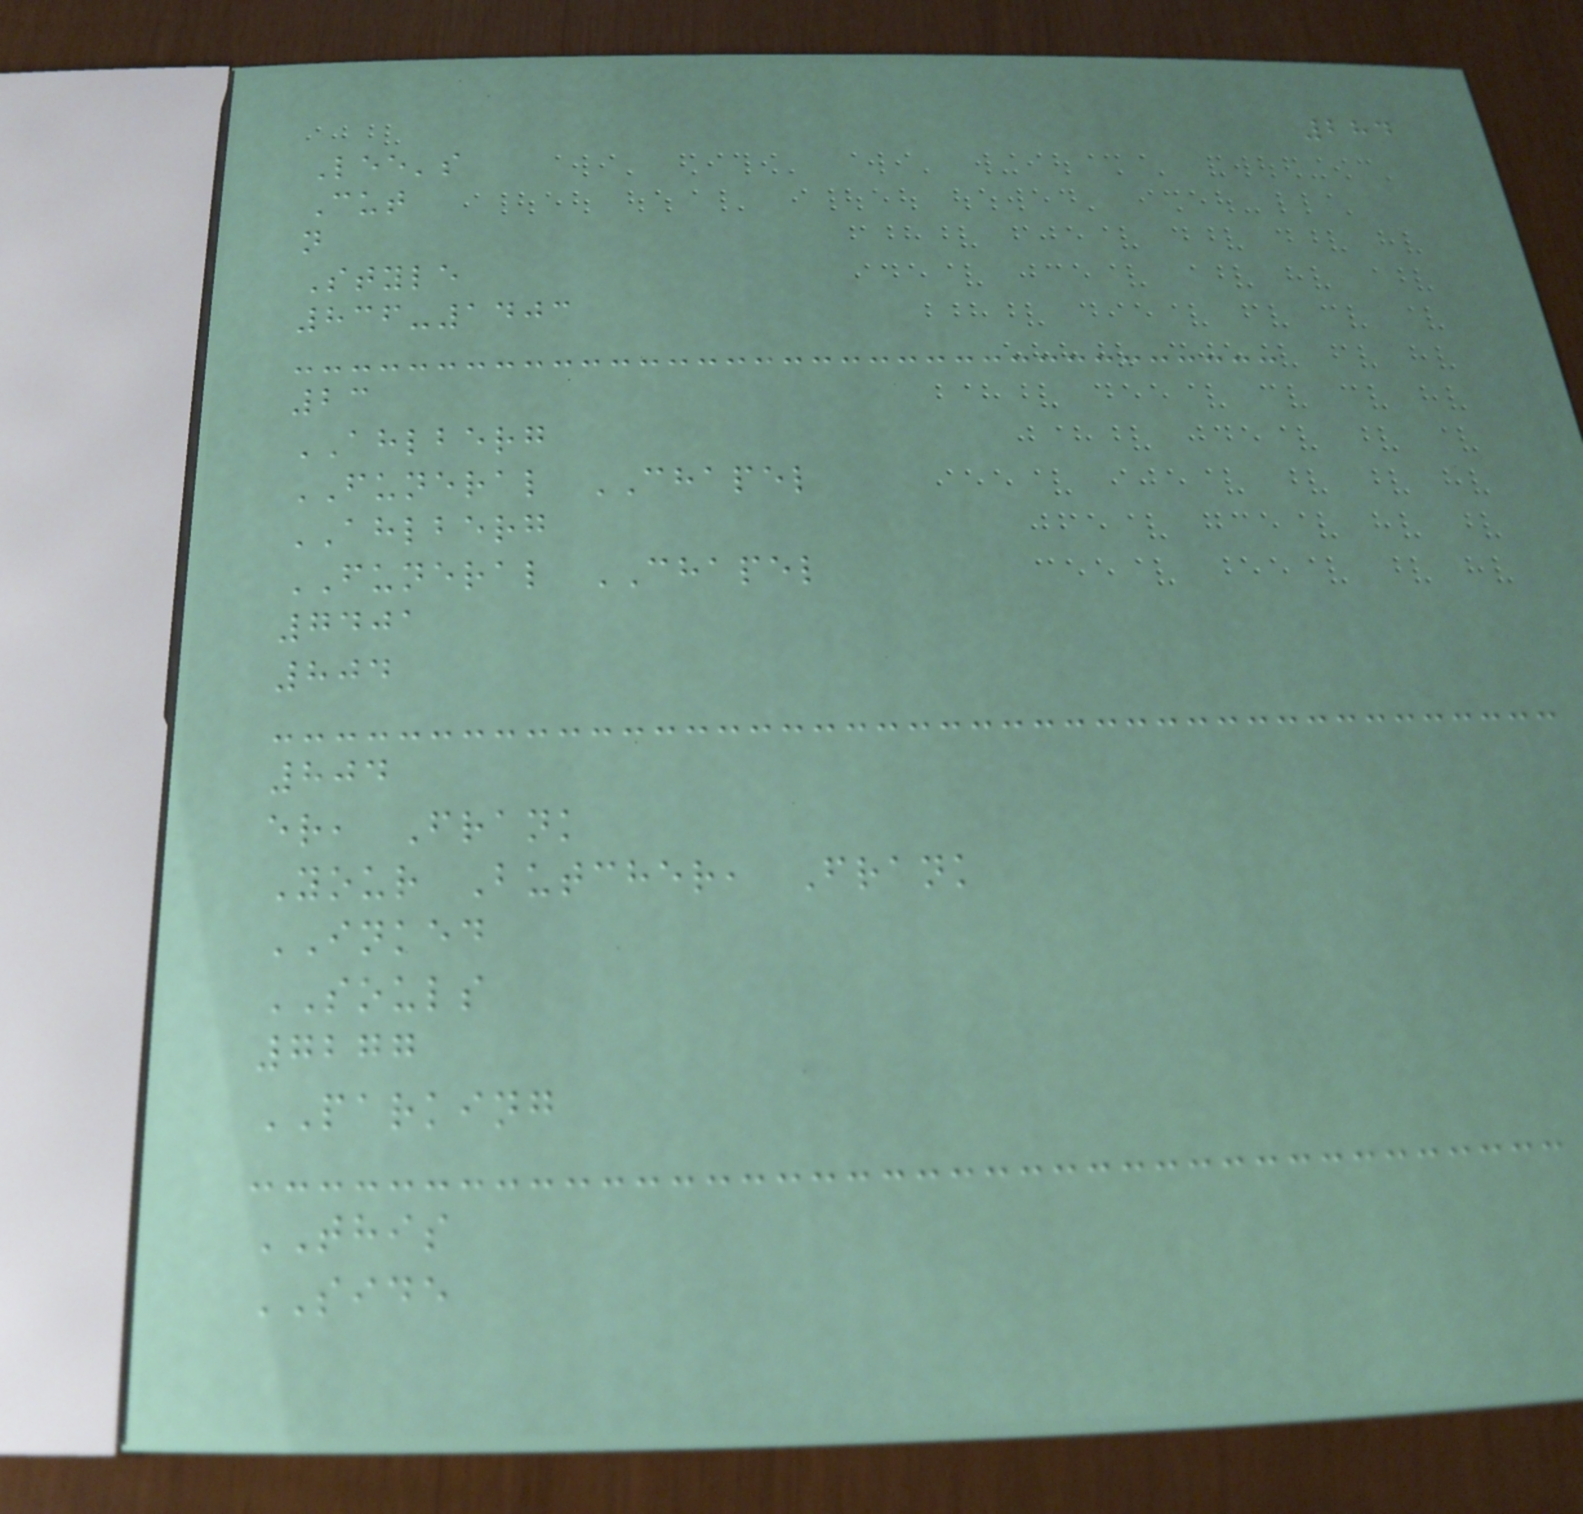284
Lee's
Cut
n
Style
836-1403
23
AHLBERG
FUNERAL CHAPEL
AHLBERG
FUNERAL CHAPEL
7401
804
804
er, Frank
Your Butcher, Frank
INKED
SOULS
7277
PARKING
THIS
SIDE
